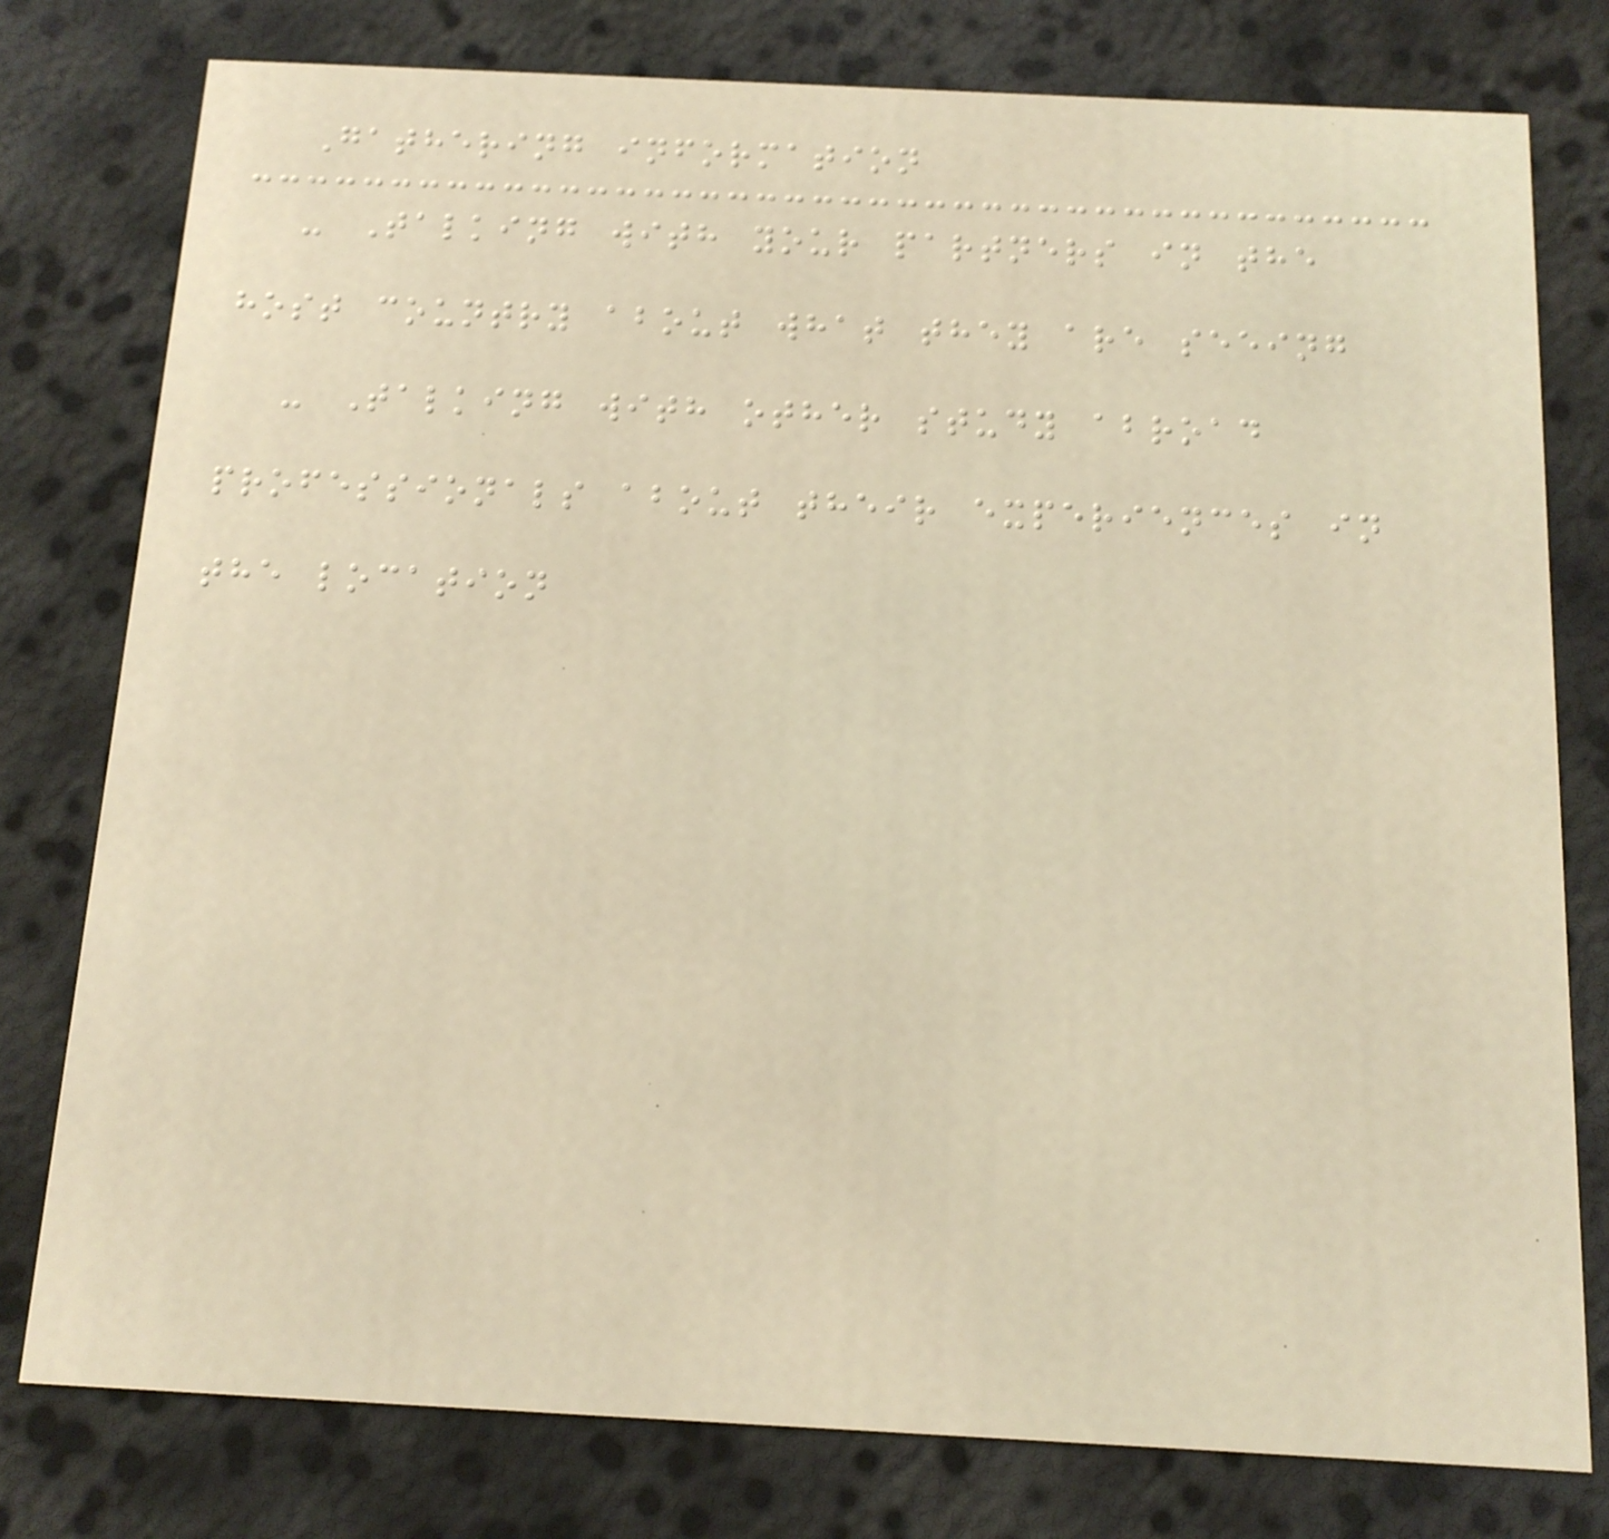Gathering information
- Talking with your partners in the
host country about what they are seeing
- Talking with other study abroad
professionals about their experiences in
the location
